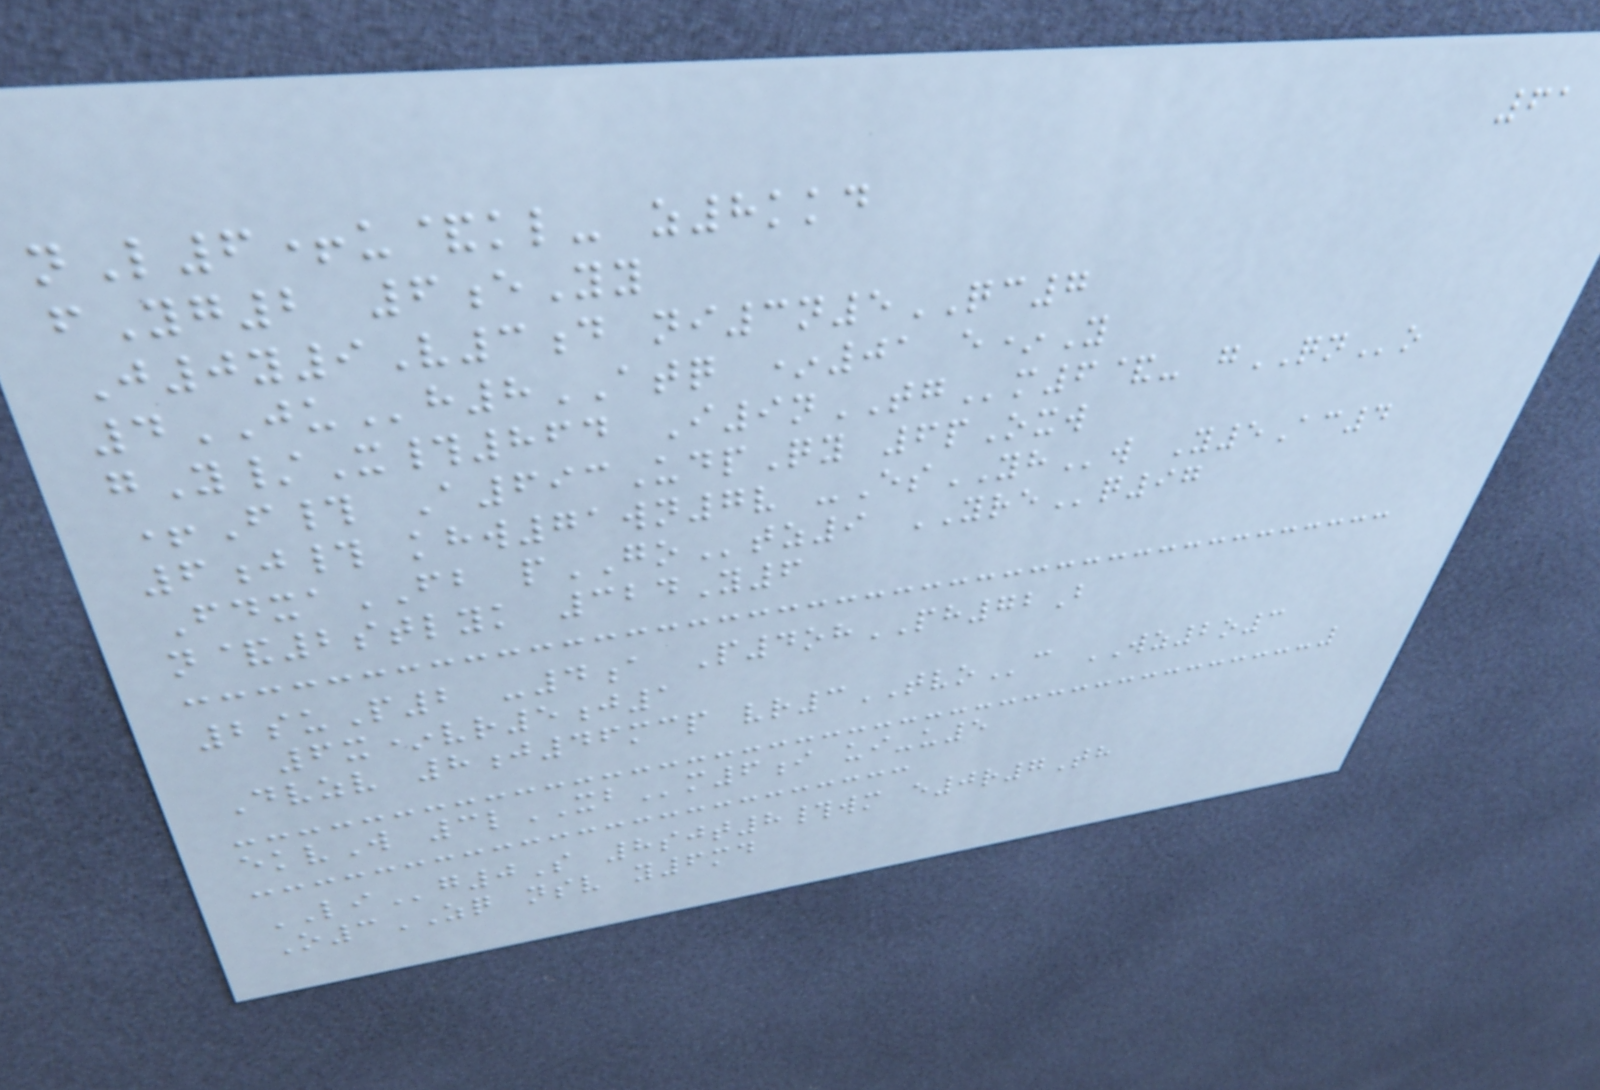61
nL6+u&kl- z8kkd
fYg2 6eYy
J0y9V3d ni3n5QC7
4JUh8ATQ *01 e*Y
gY/X#864 I9nTGm6&- gQNo
+F# A693UdpQy 6pOxw
6j# khw71wn7v -EsYHw Y5Ac4
FdxaFB pGOtz9 YREq97
n&2stlyk 324Y6
2suP2 -4a P4ohPH72B
6x*vr5j1
Dvzv 8j46mcp vr3TVOc WZ2o3
ekvW 3lXBm6i ui-u5
LIg0S 8sjt8#wm e0r7Th
O3ZQ nsv y6md
